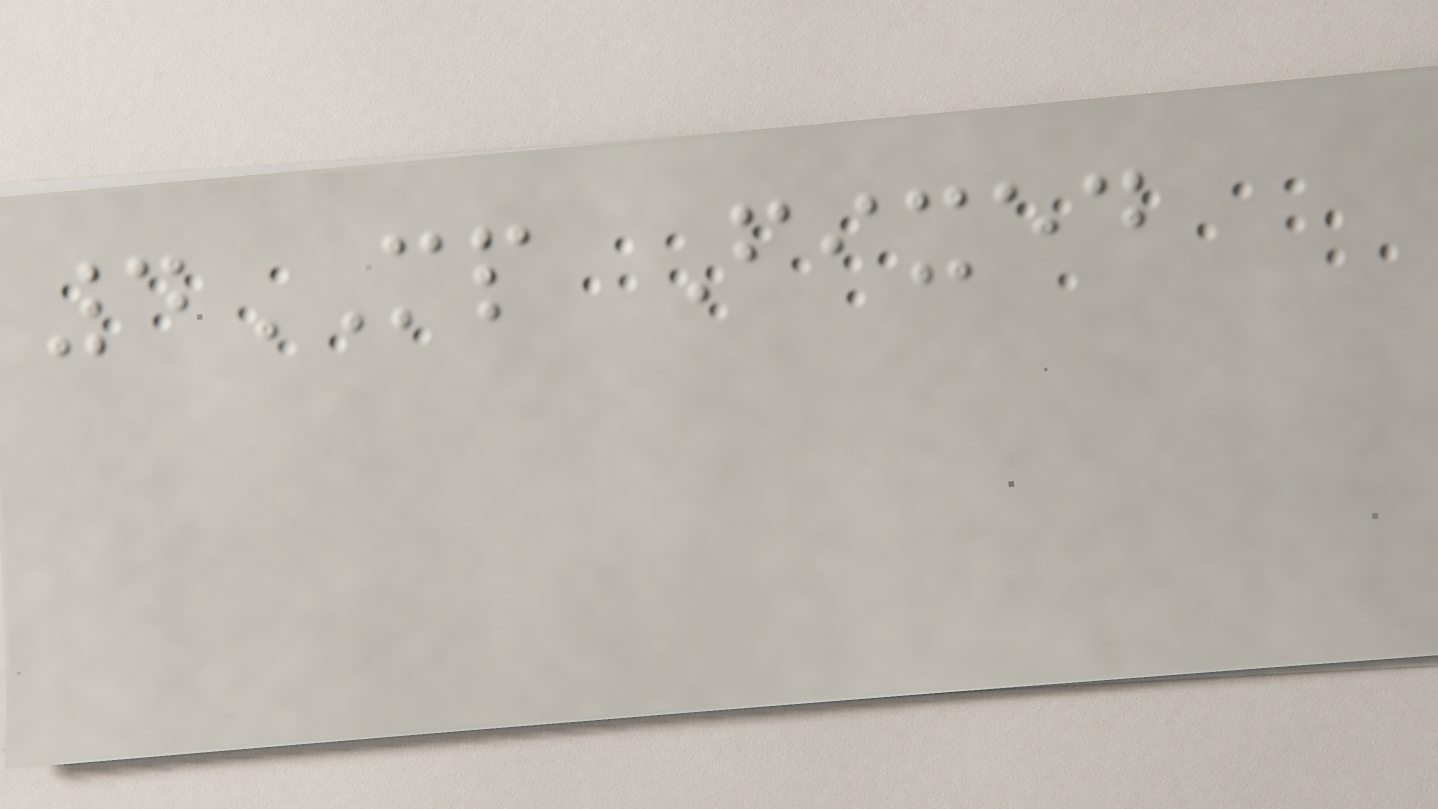4MP Fixed
